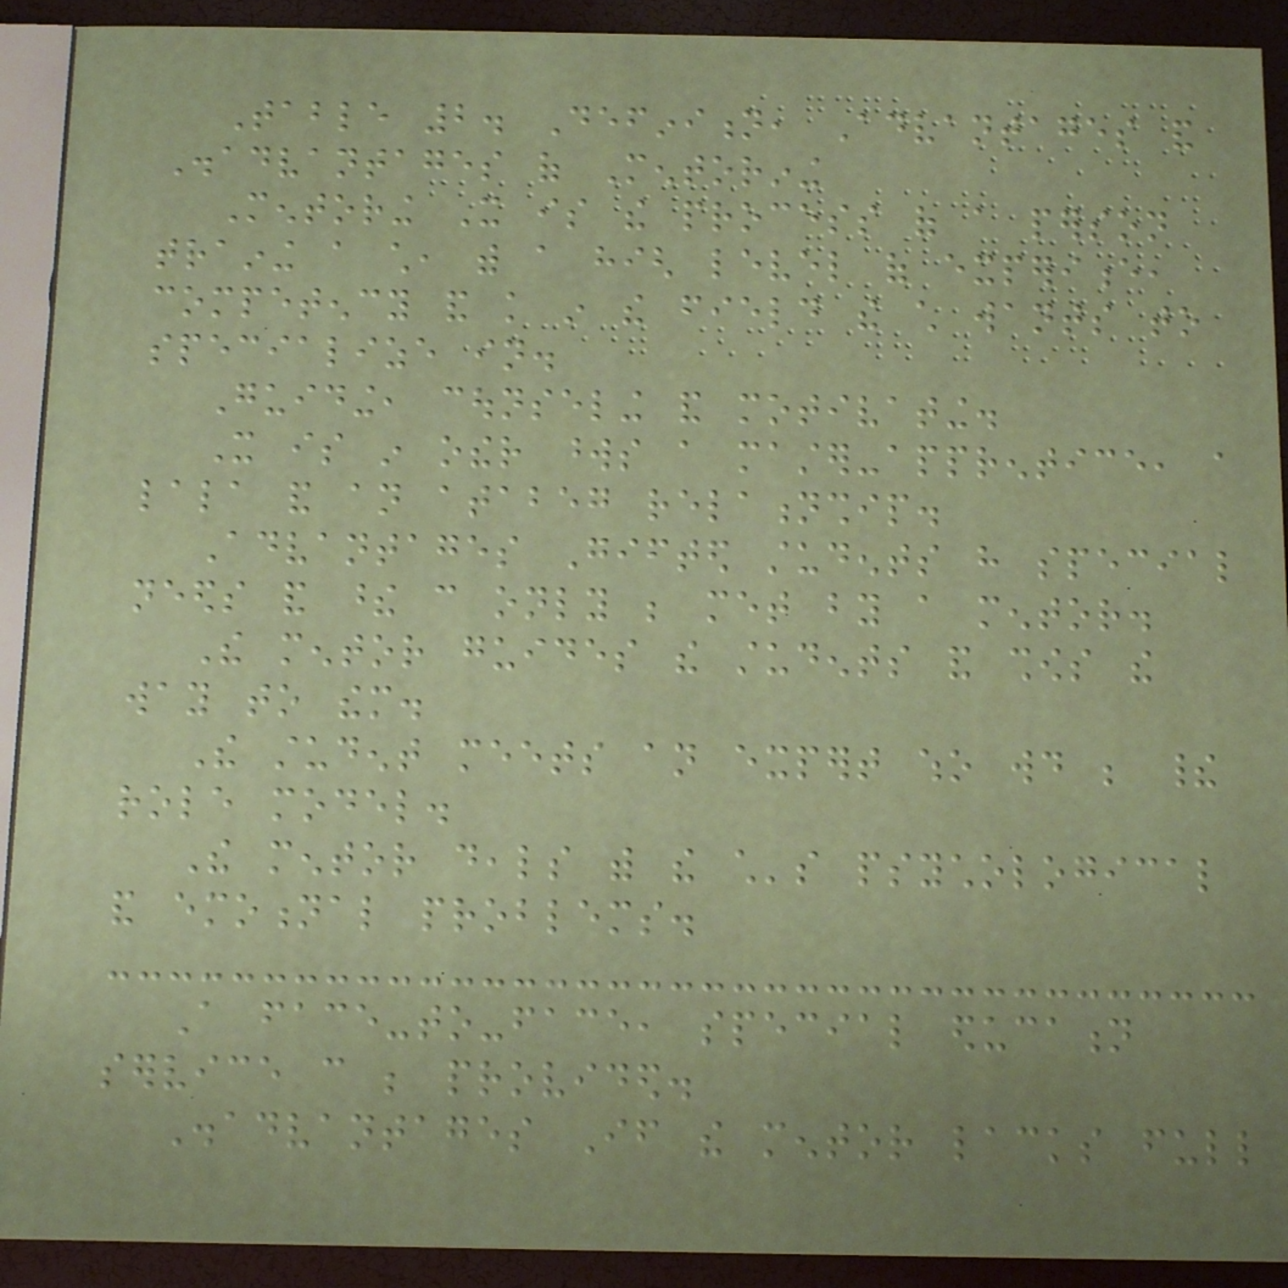Table 2. Definition, Advantages and
Disadvantages of Mentorining
Mentoring It is the process of a person
training a child, with a high level of experience,
competency and knowledge in the field the child wants to
specialize in.
Guiding, counseling and motivating.
It is in other words a master-apprentice, a
lala and an atabeg relationship.
Advantages Gifted students have special
needs and these can only be met by a mentor.
The mentor guides the students and shows the
way to them.
The student meets an expert who would be their
role model.
The mentor deals with the child's psychological
and emotional problems.
A face-to-face, special education
service can be provided.
Disadvantages If the mentor lacks full
